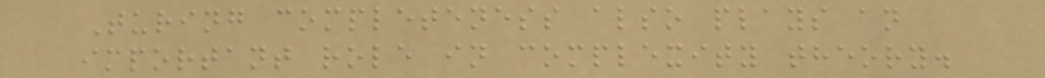Turing completeness also plays an
important role in complexity theory.
